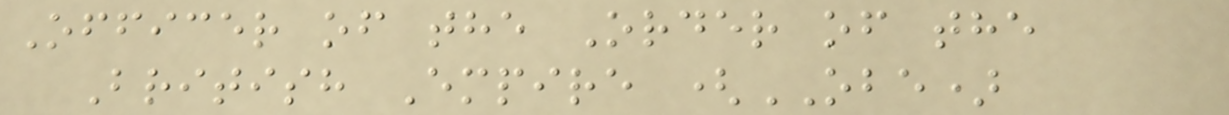Officer of the Order of the
British Empire (OBE)
